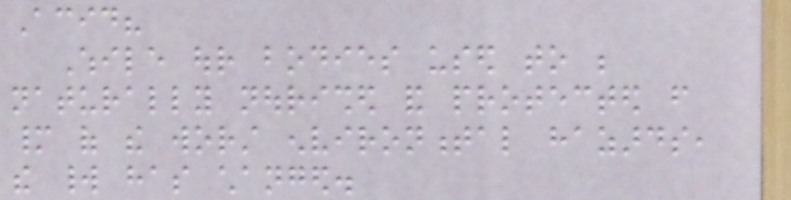Acid?
While our bodies used to be
naturally nourished and protected from
many of the worst environmental hazards,
the world has changed.
